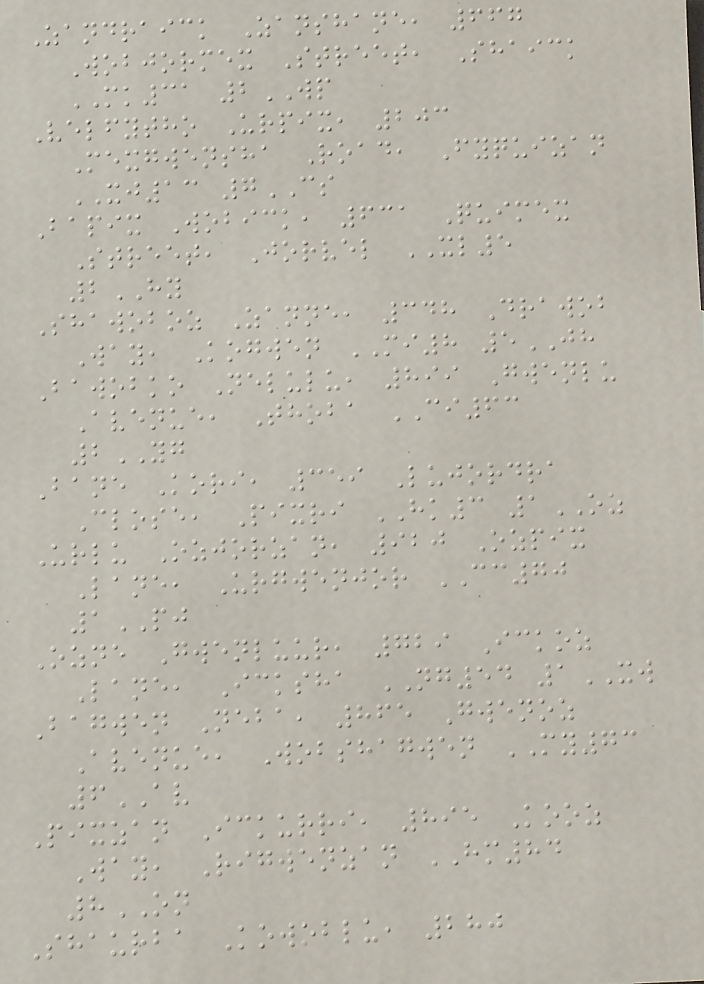Zandraick Zanshane, 667
Wobjormex Street, Shaick
MK31 2WP
Velfytho Urpix, 203
Mexgwensha Road, Fyquizan
XJ13 7CS
Bapix Wobick, 631 Quimex
Street, Jorvel XL5
2HY
Shawoboz Zanne, 348 Drawob
Way, Kogwen MI8 5JH
Bawobko Nelulu, 899 Gwenlu
Avenue, Thoba CI63
2YG
Bane Kori, 359 Lujordra
Close, Pixri HK3 1OZ
Urlu Ozjorzan, 920 Ozpix
Lane, Urgwenjor CC70
1PJ
Ozne Gwenluur, 729 Ickoz
Lane, Icksha NG54 1XW
Bagwen Neba, 865 Gwenoz
Avenue, Wobshagwen MY73
6AV
Pixzan Ickurri, 895 Kooz
Way, Rigwenzan HM84
8ON
Shaurba Kowoblu, 280
